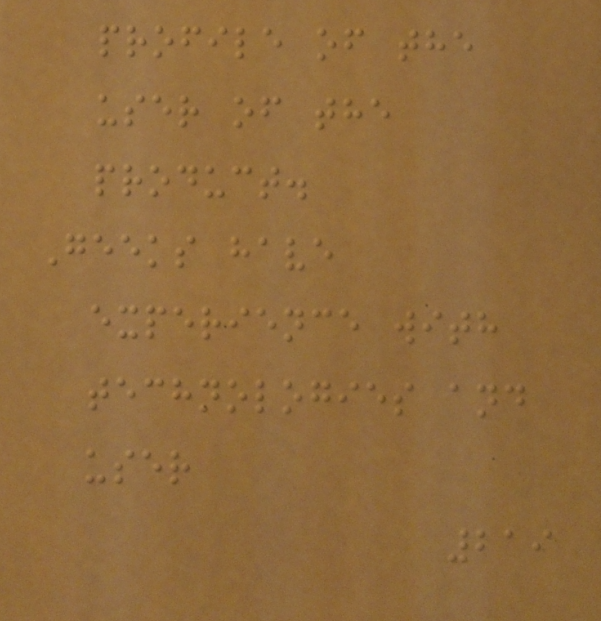profile of the
user of the
product.
Geeks have
experience with
technologies and
user
219
